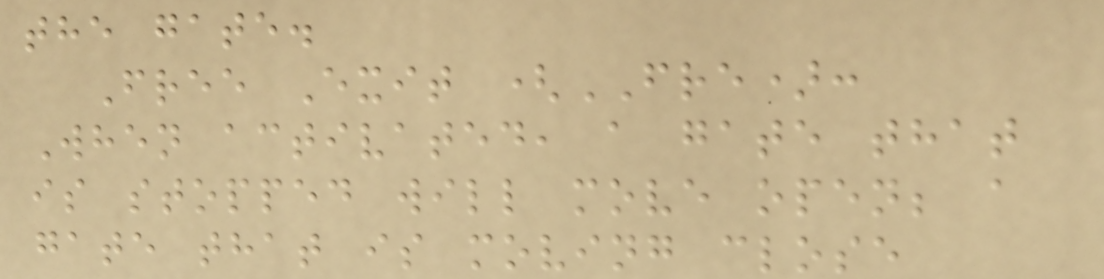the gate.
Free Exit (FRE):
When activated, a gate that
is stopped will move open; a
gate that is moving close
